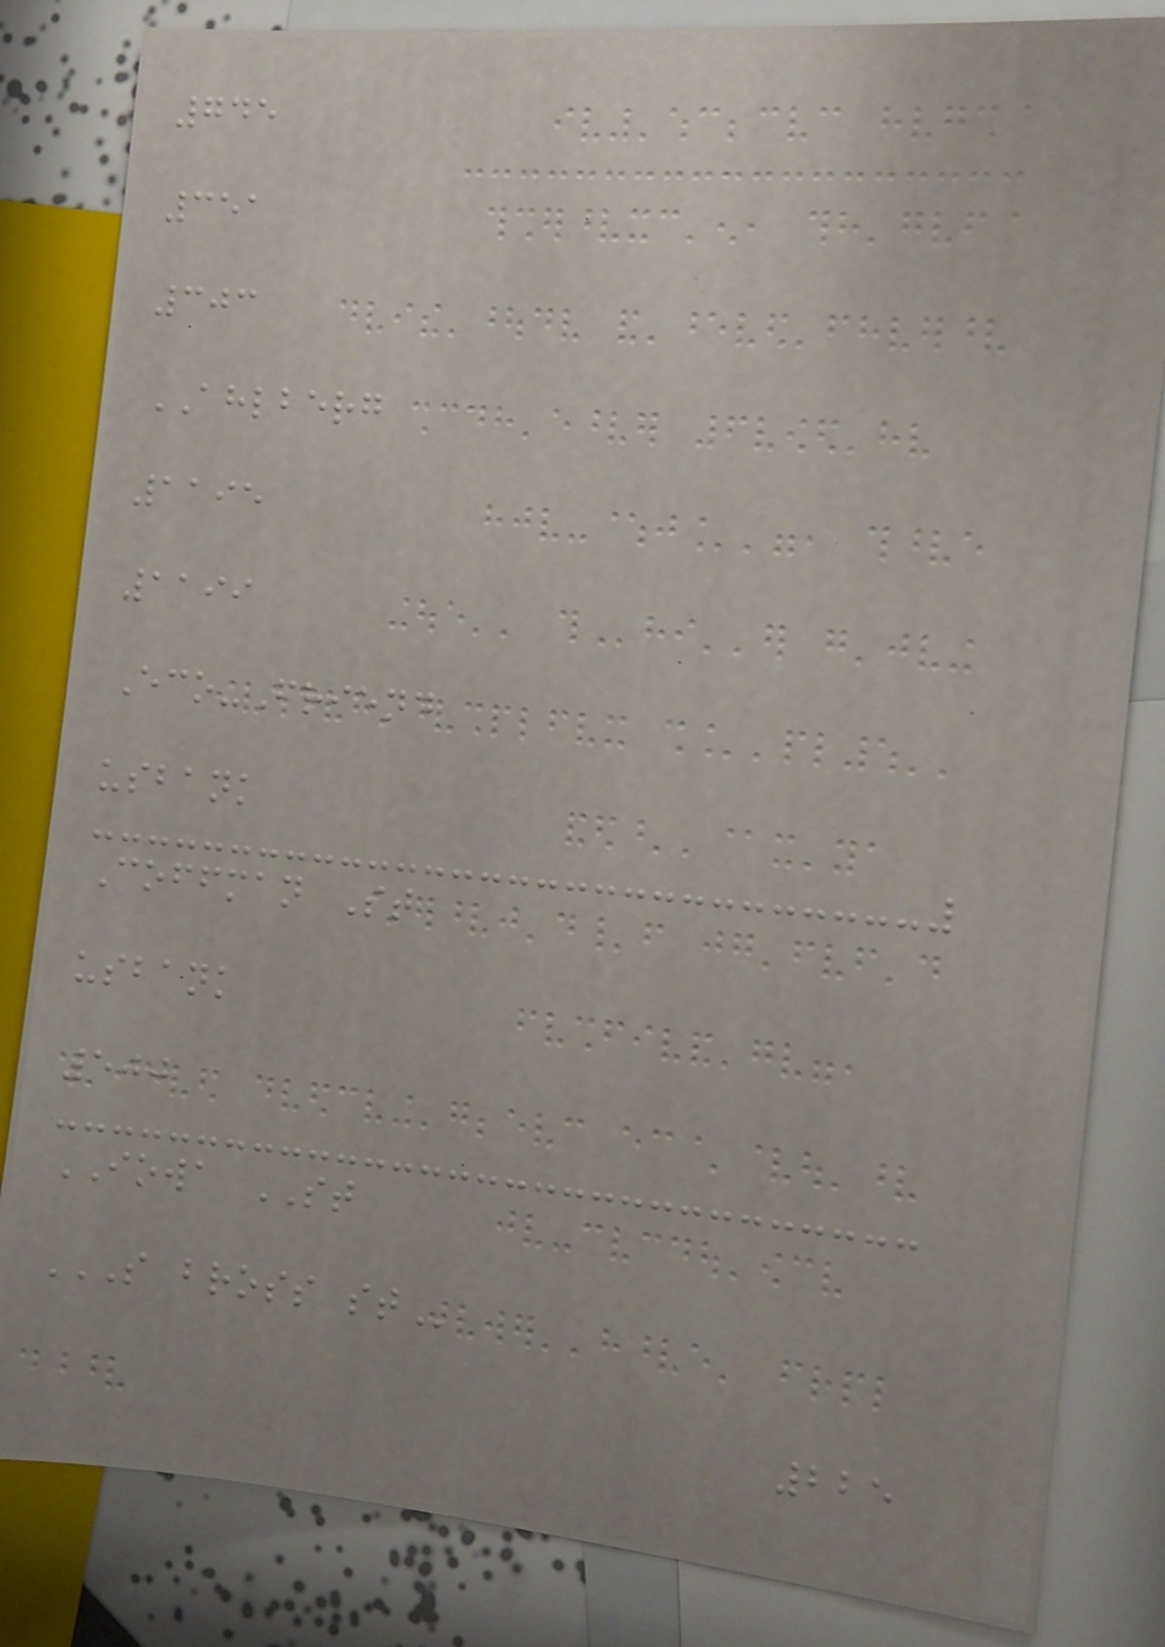745
351
303
AHLBERG
1195
1199
Eco-Friend
usbank
Coffman St
usbank
500
IOWA ST
S BROSS ST
225
